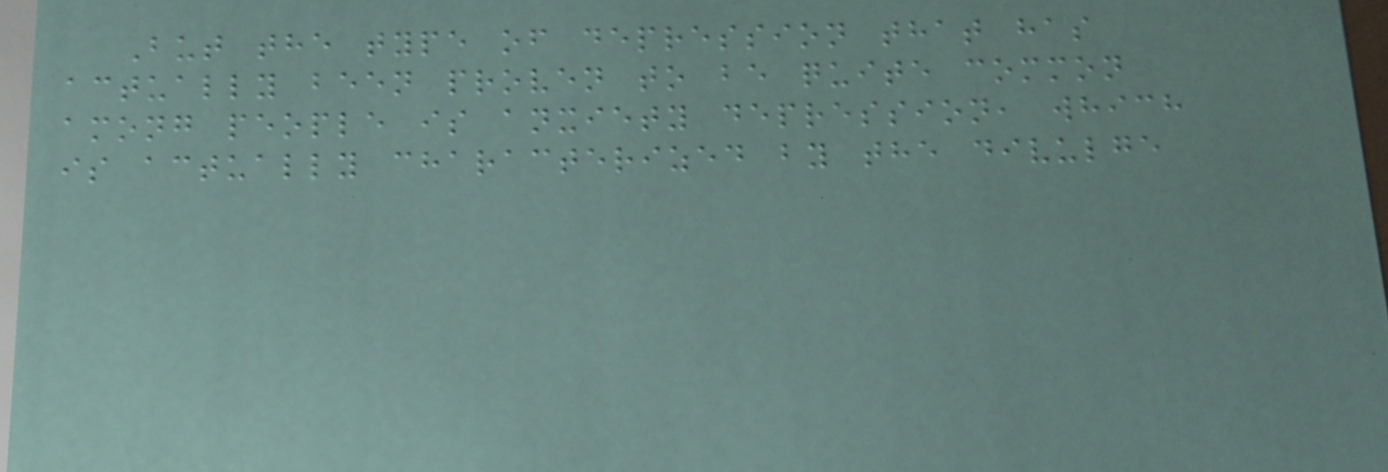But the type of depression that has
actually been proven to be quite common
among people is anxiety depression, which
is actually characterized by the divulge
